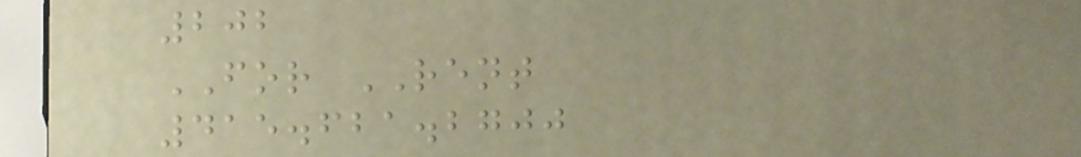202
FOR RENT
415.621.2700
